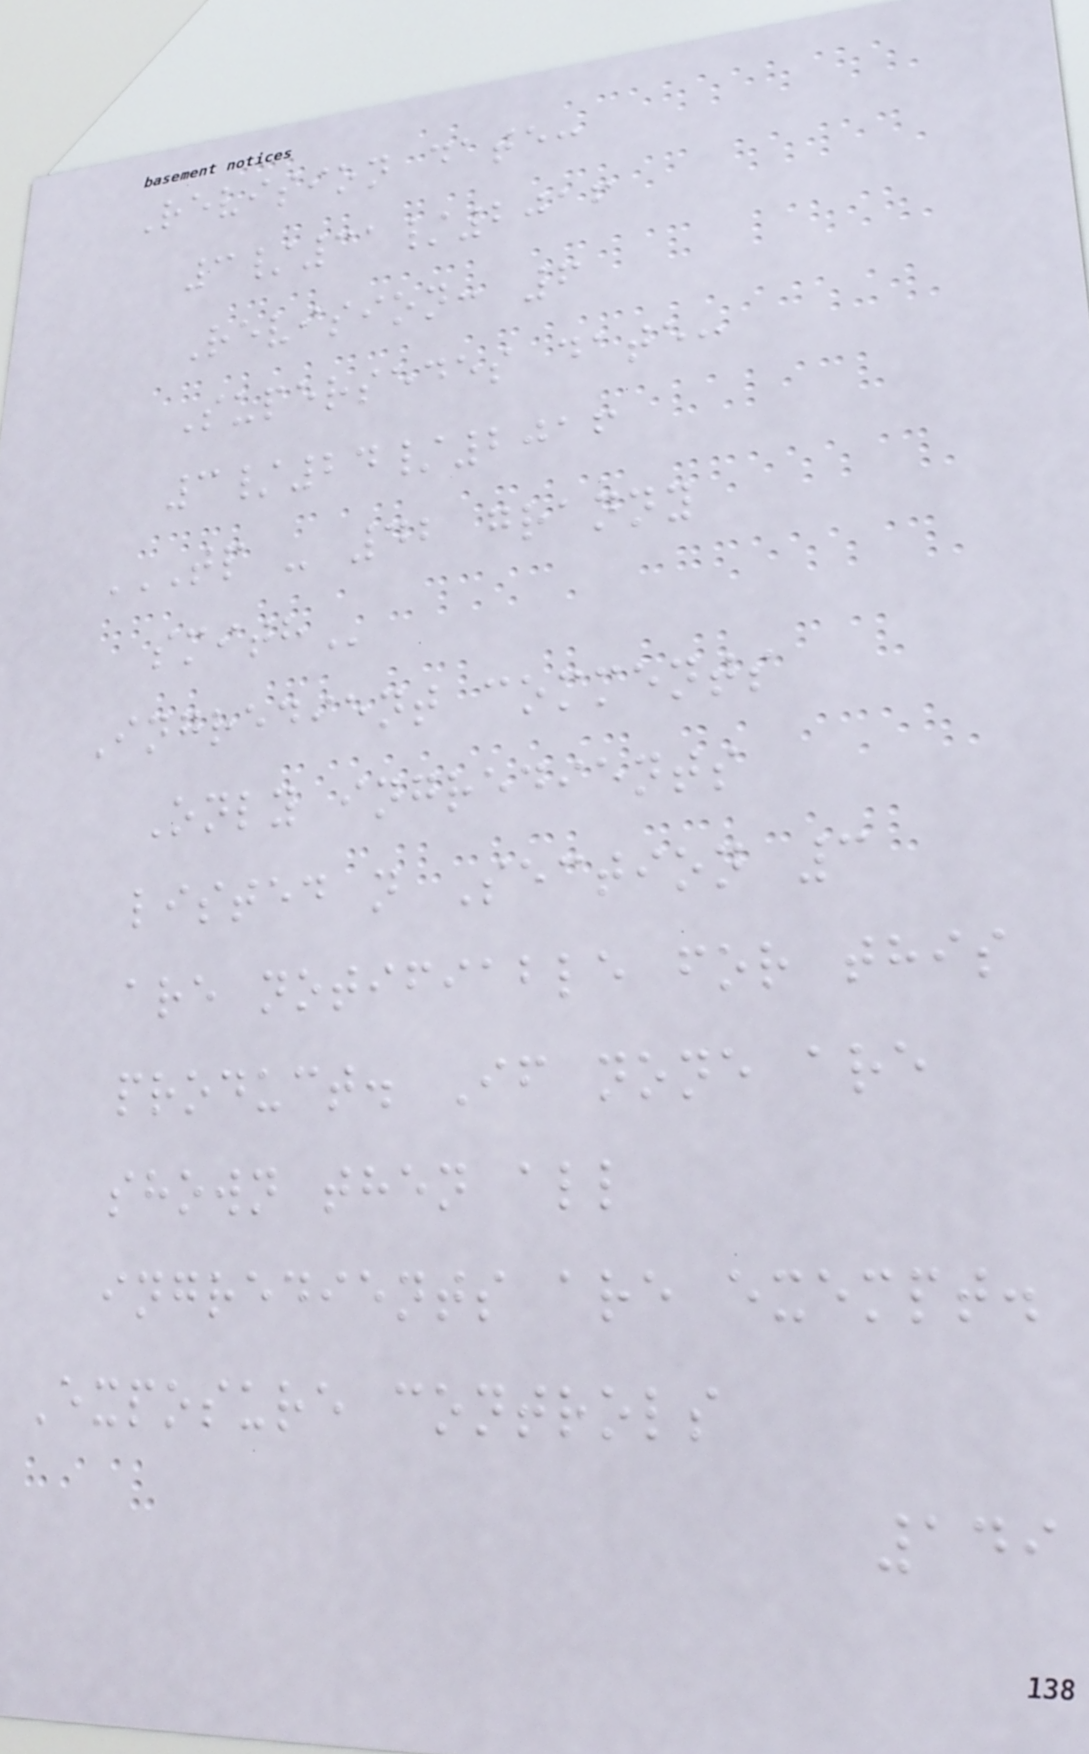Revision date:
3/31/2016
Revision: 6
Supersedes date:
3/24/2016
TP - 42 GRANNY
SMITH
Ingredient comments
Only ingredients
listed n Section 3
are notifiable for this
product. If none are
shown then all
ingredients are exempt.
Exposure controls
149
